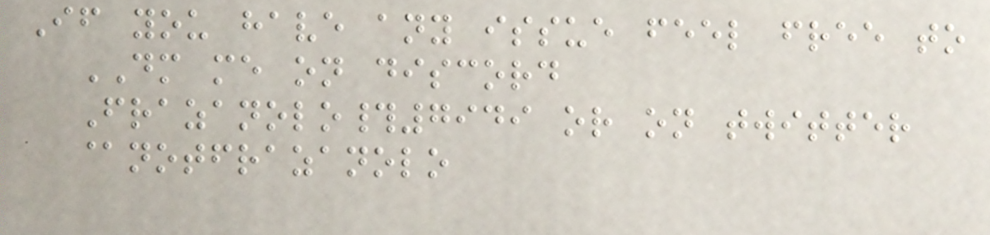If you have any issue feel free to
DM me on discord
Frazanolo#7949 or on twitter
@notfrazanolo
